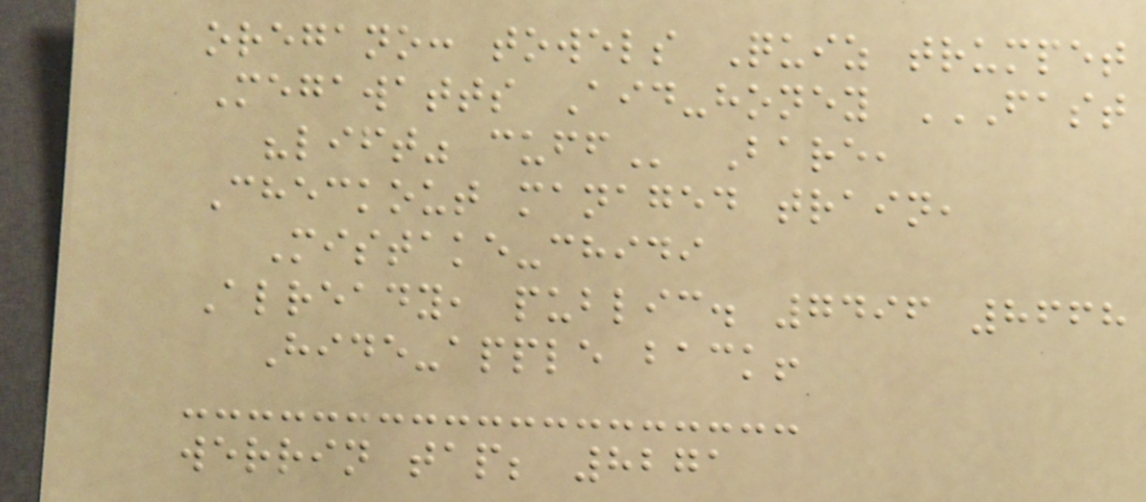oregano: towels Quiz trumpet
Megawatts Aid-honey FAST
"LIFT" CUFF Bare,
Checkout managed train,
Mistake-chidi
Already, public. 7496 8668
Hide-apple back!
werrin tap; 8271
